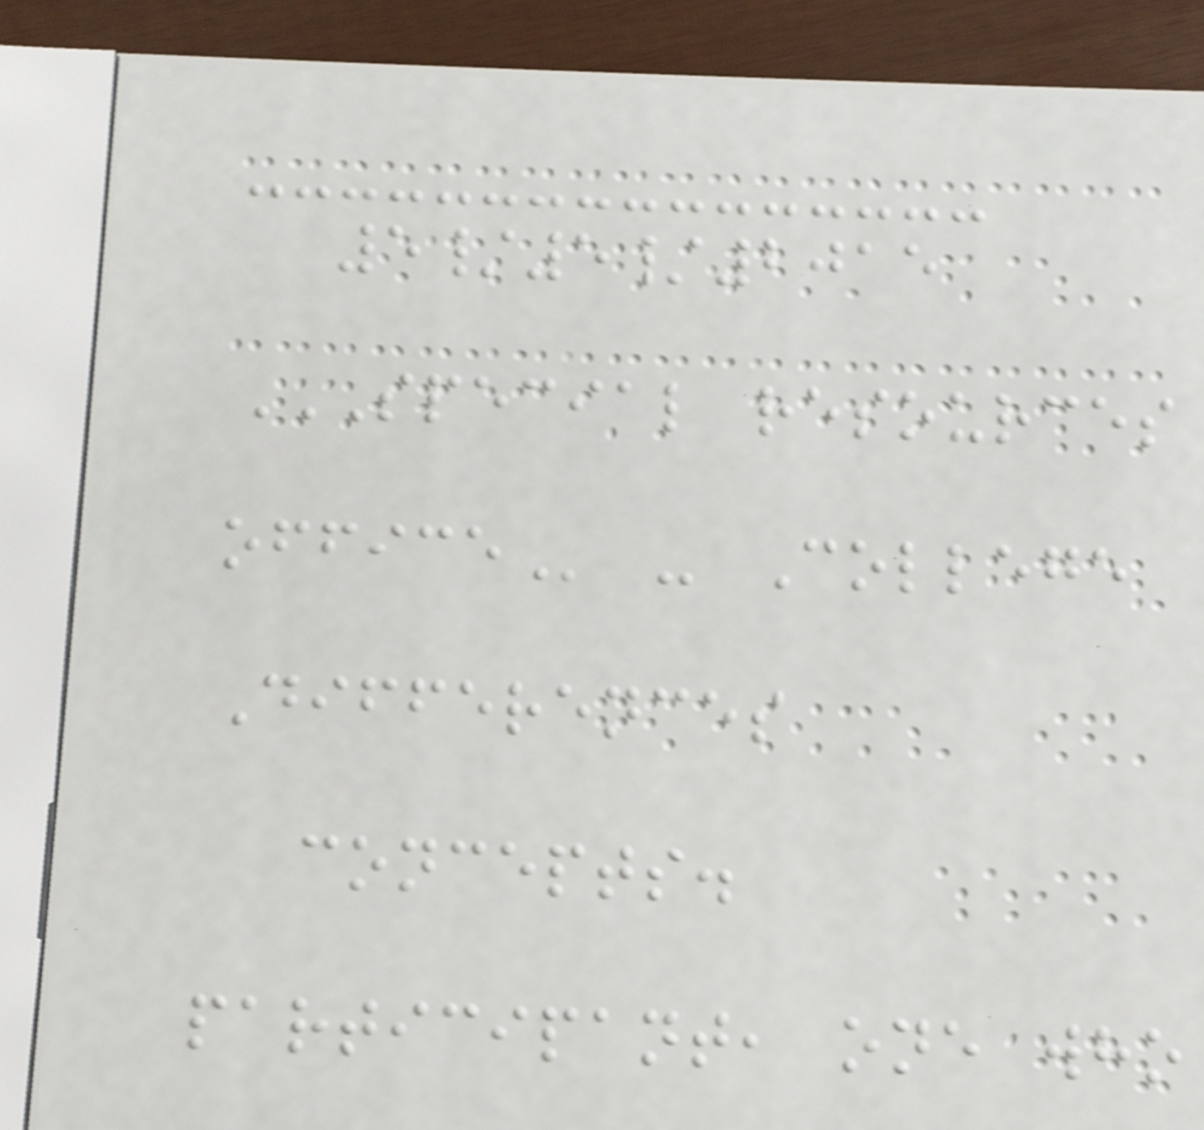5/5/2015
SPECIAL RESOURCES
OFFICE - College
Differences
concepts.
participant, one who
